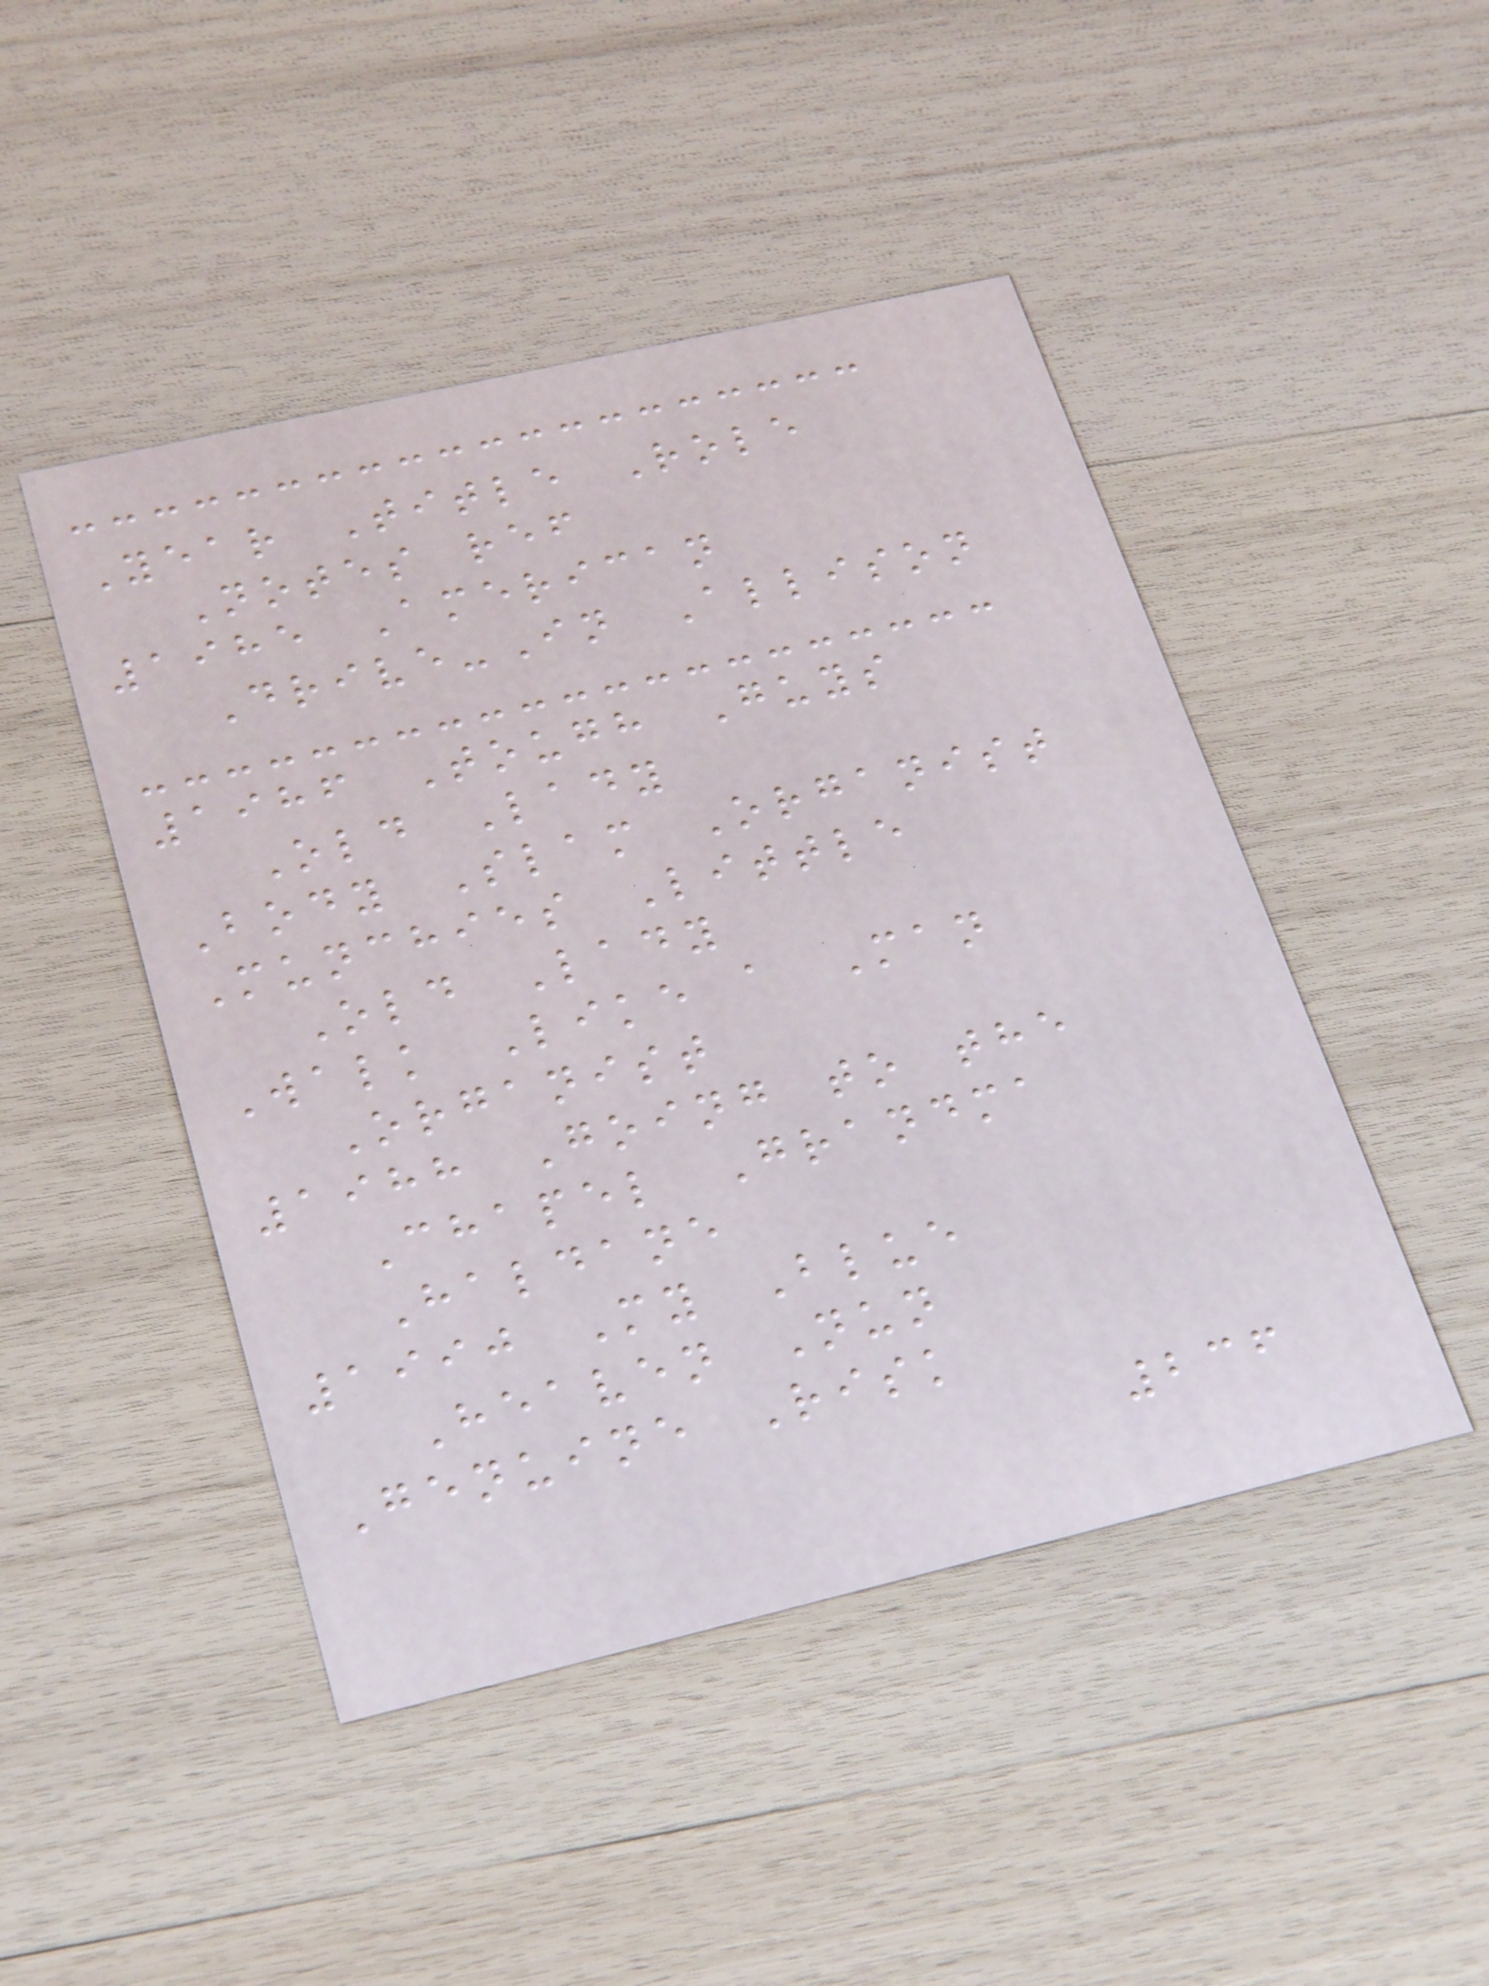Year Title Role
Notes ref
1985 American
Drive-In Allison
1986 Tough Guys
Old Lady
Body Slam Organist
Munchies Little
Old Lady
Walk Like a Man
Organist
1988 Going to the
Chapel Grandma
Haldane
1990 My Blue
Heaven Nun
Genuine Risk
236
